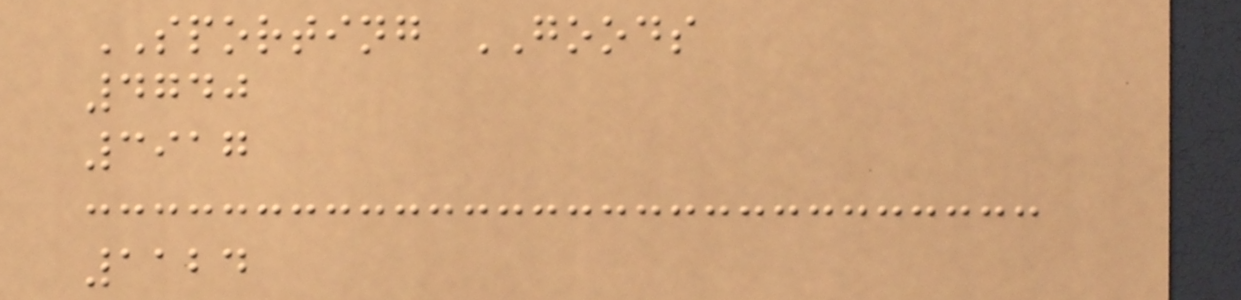SPORTING GOODS
4740
3917
1124
